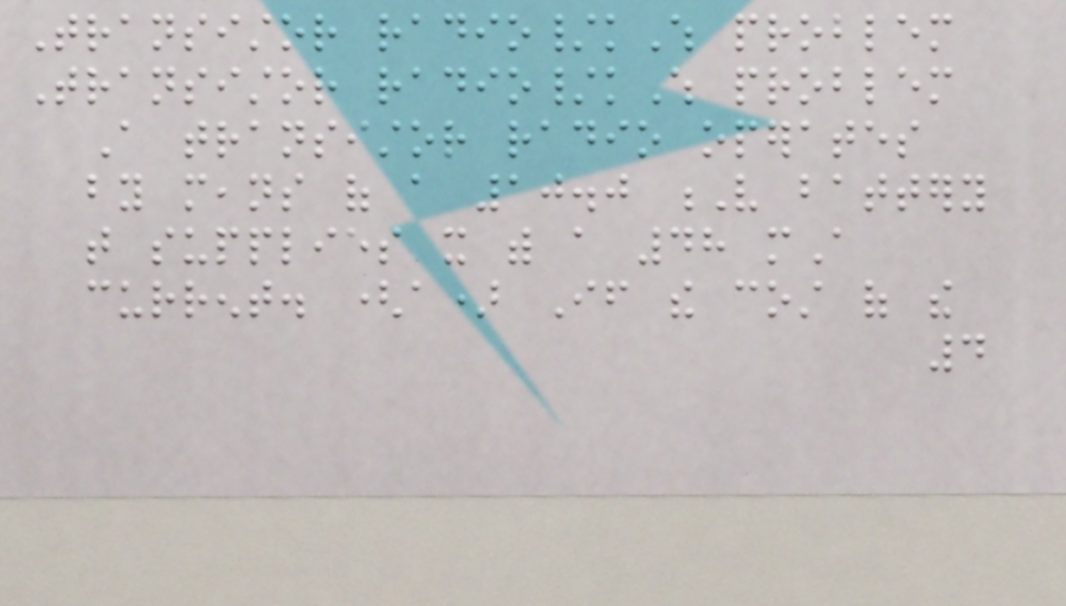Transistor radio/kWh problem
Transistor radio/kWh problem
A transistor radio operates
by means of a 10.0 V battery
that supplies it with a 48 mA
current. (a) If the cost of the
4
